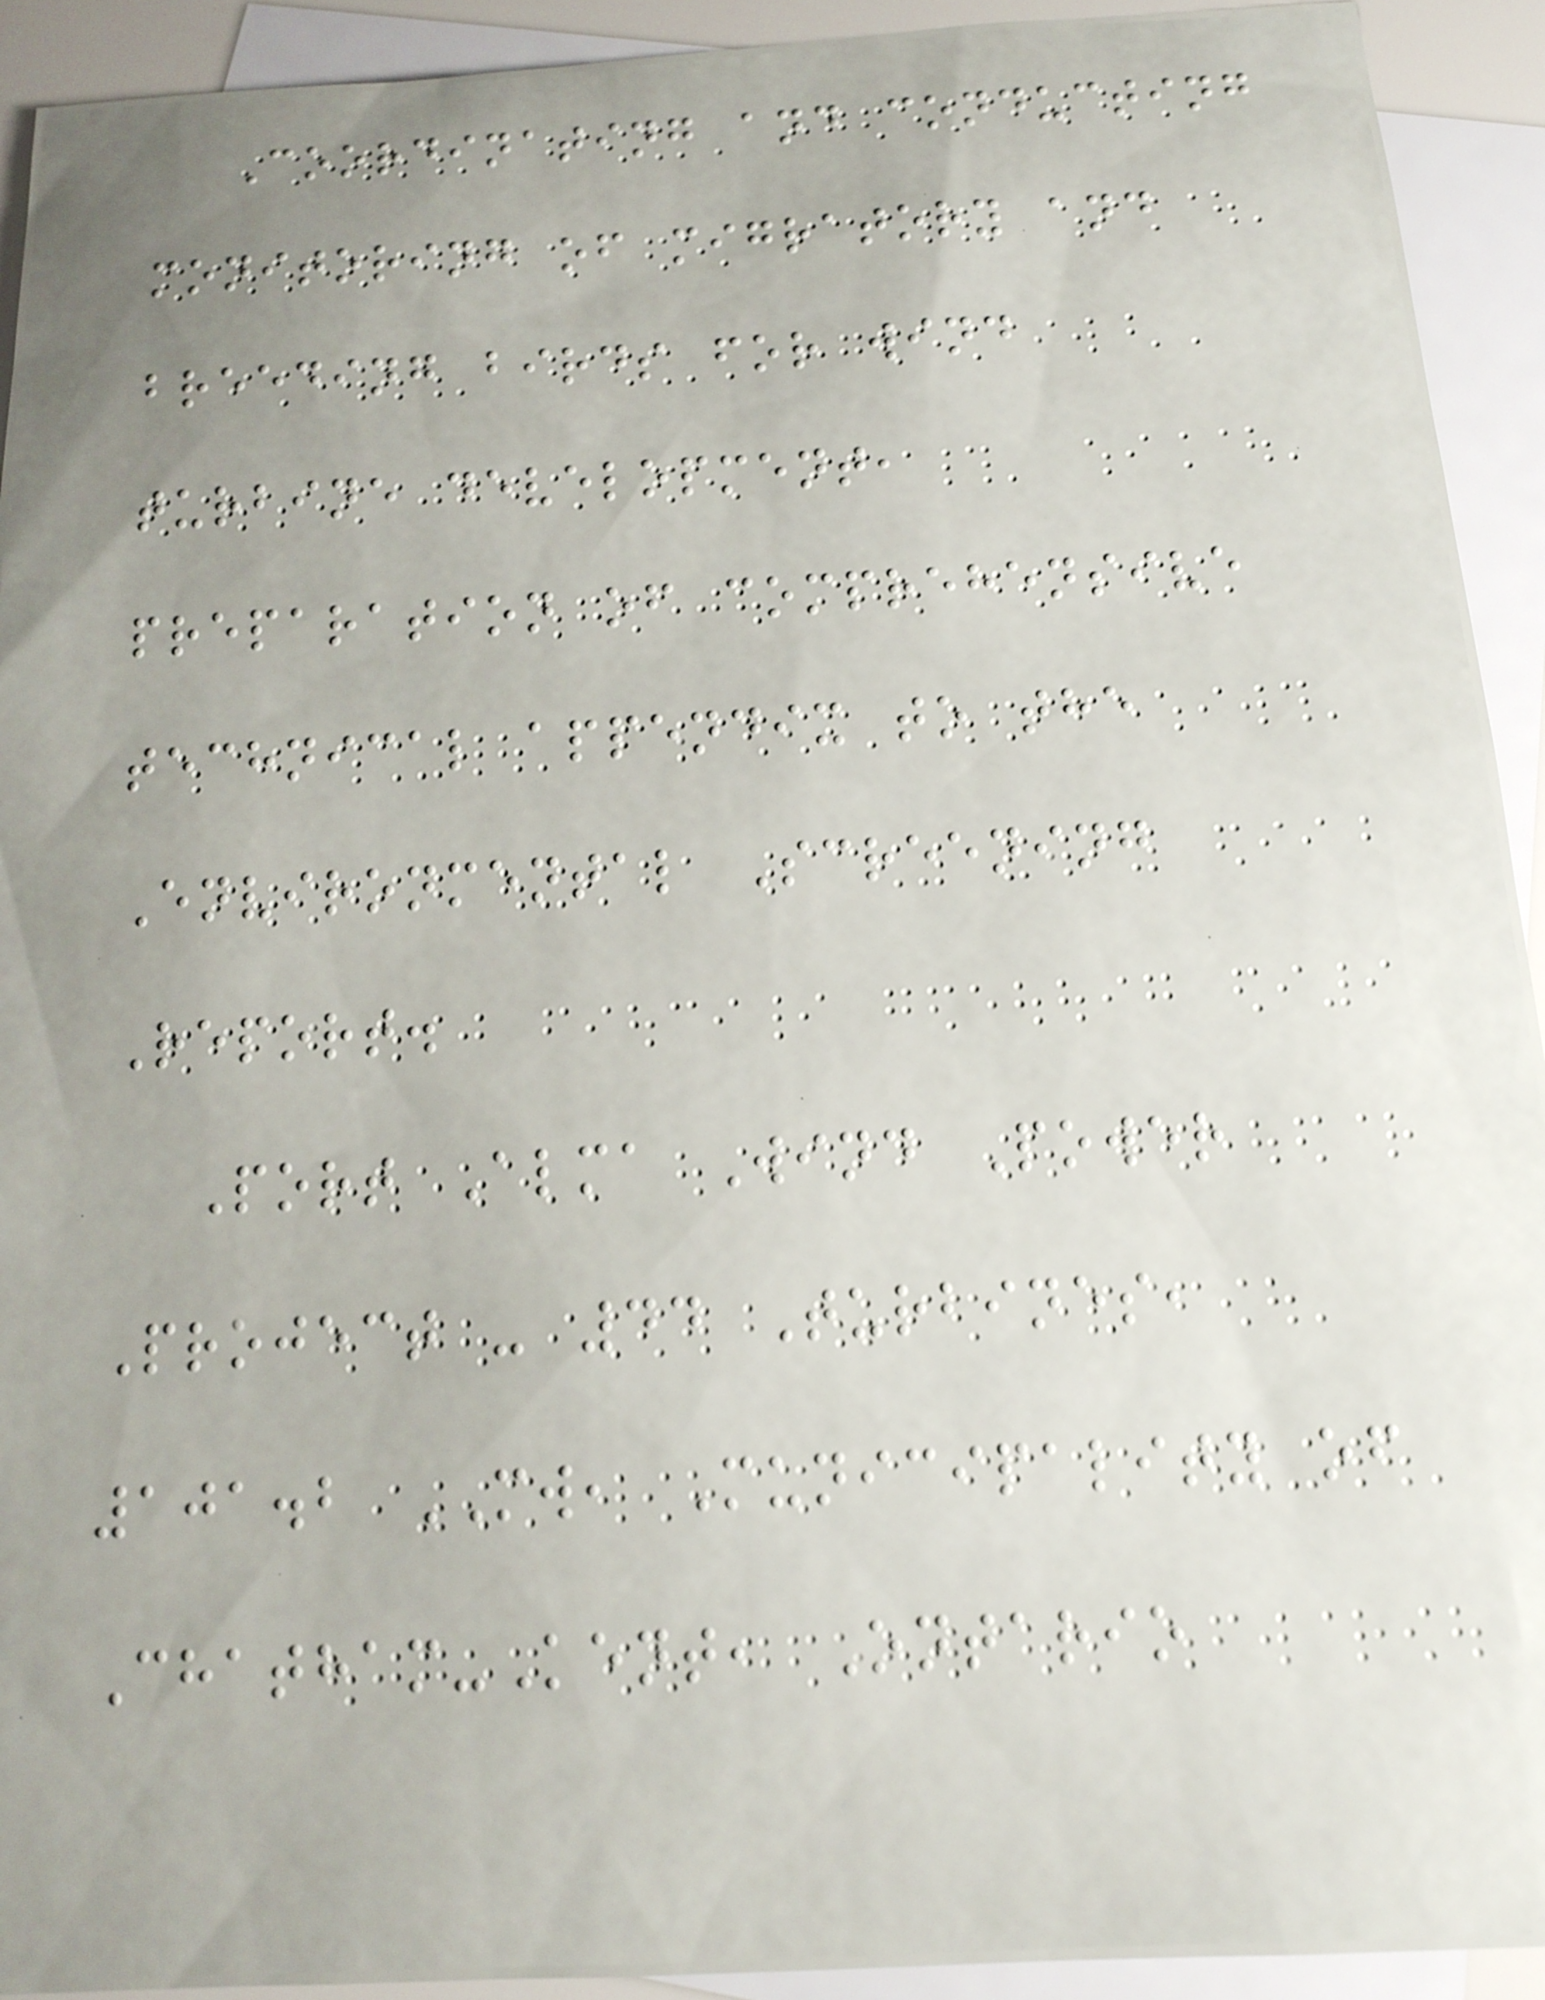Coordinating and conducting
monitoring of migratory and
breeding birds for wind
turbine development,
preparation of comprehensive
technical appendix to the
Environmental Screening
Report.
Port Alma Wind Power
Project - 44 Turbines,
101.2 MW, Municipality of
Chatham-Kent, Ontario
